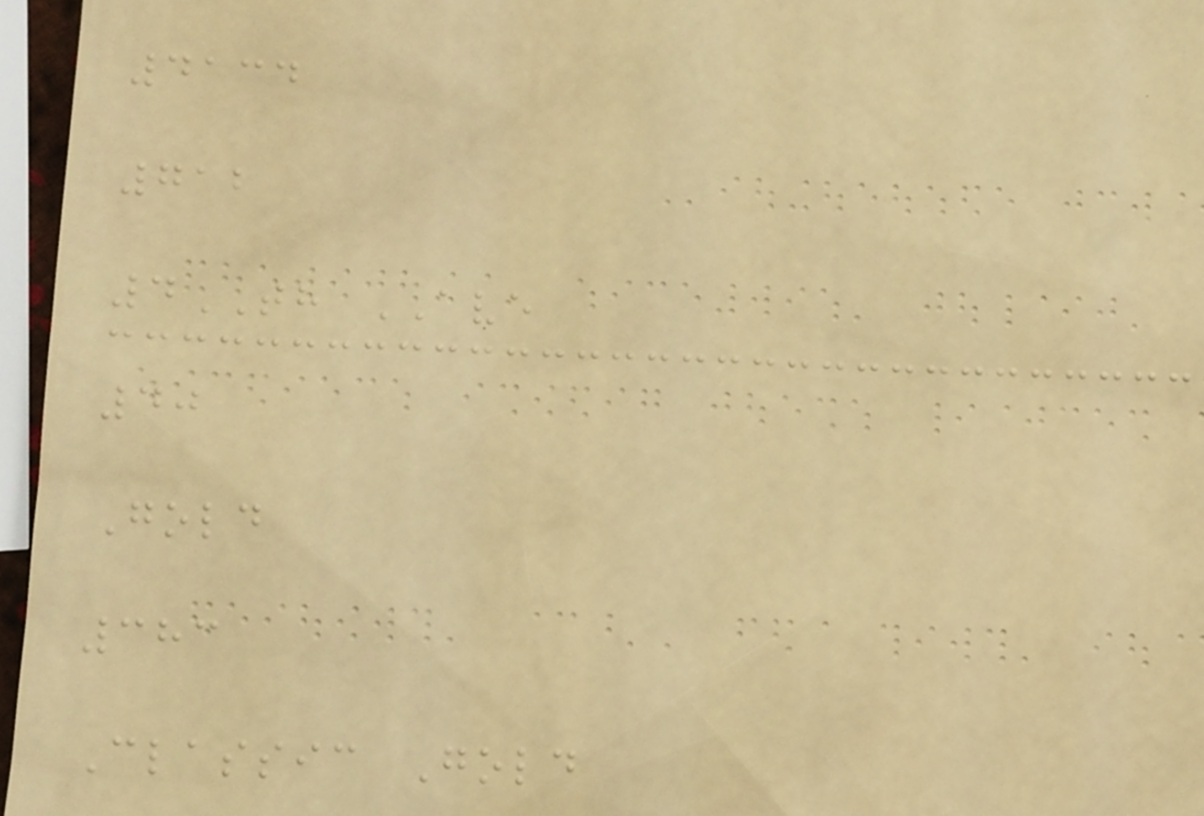4134
712
4TH AVE
40
Gold
383
Classic Gold
